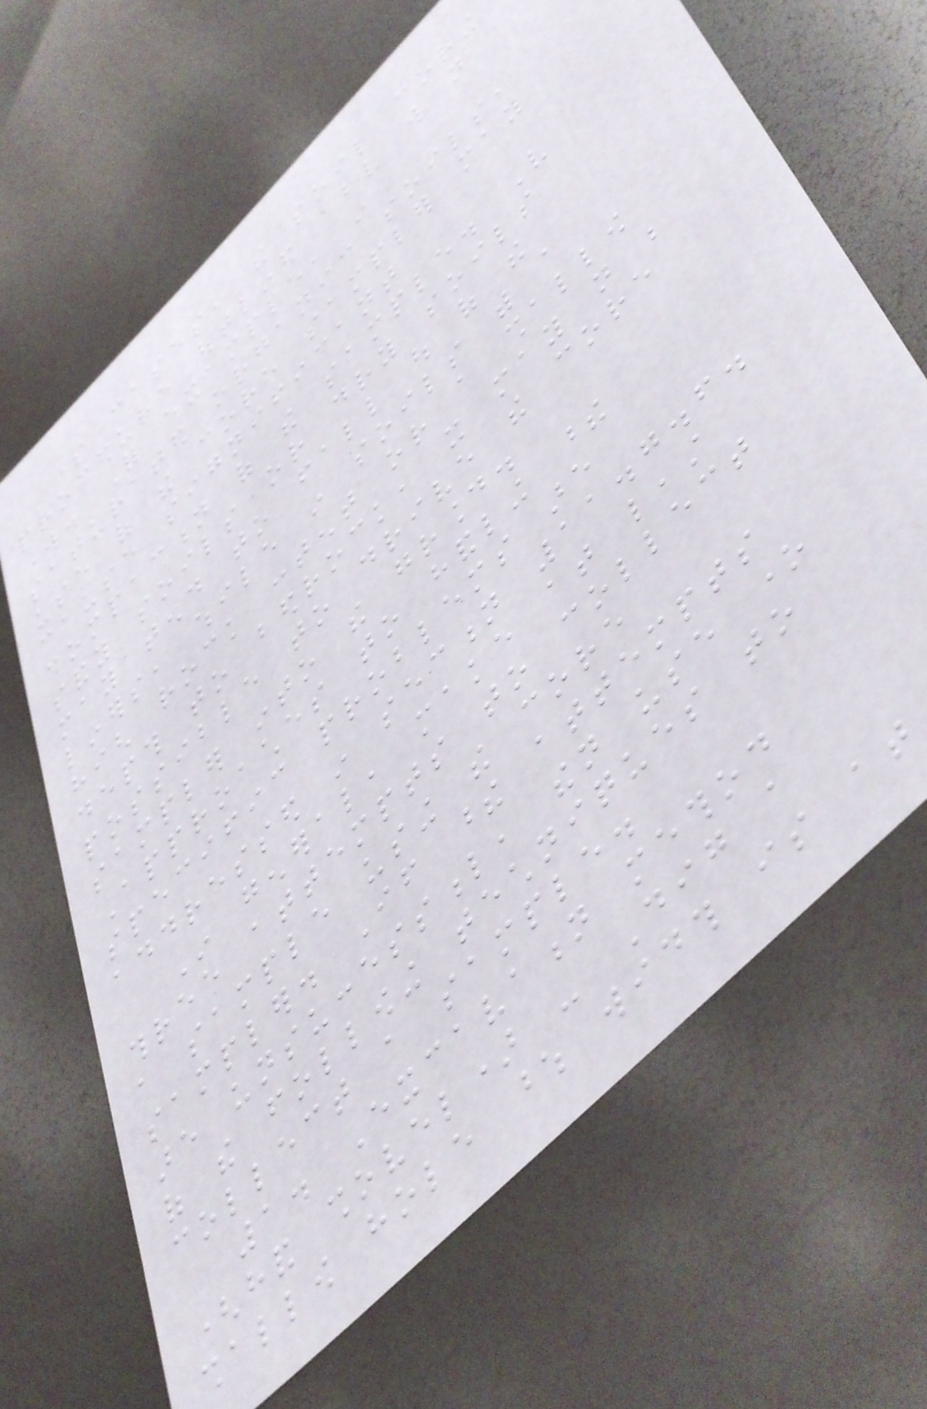some cases, the soil coring
procedure outlined above will not
work. For example, in
saturated organic soils,
use of the core sampler may
cause significant
compaction of the sample. Very
sandy soils or dry soils
may tend to fall out of the
liners, while in soils with a
high rock content or a shallow
depth to bedrock, it may not be
possible to drive the core
sampler into the ground.
Approaches to handling these
specific problems are
addressed in section 11.7.6.
In general, make at least
three attempts to collect
a sample using the core
sampler. If these attempts
are unsuccessful, then use one
of the following techniques to
collect a sample.
1. Excavation method
(hand shovel) - Dig a
shallow hole whose width is at
